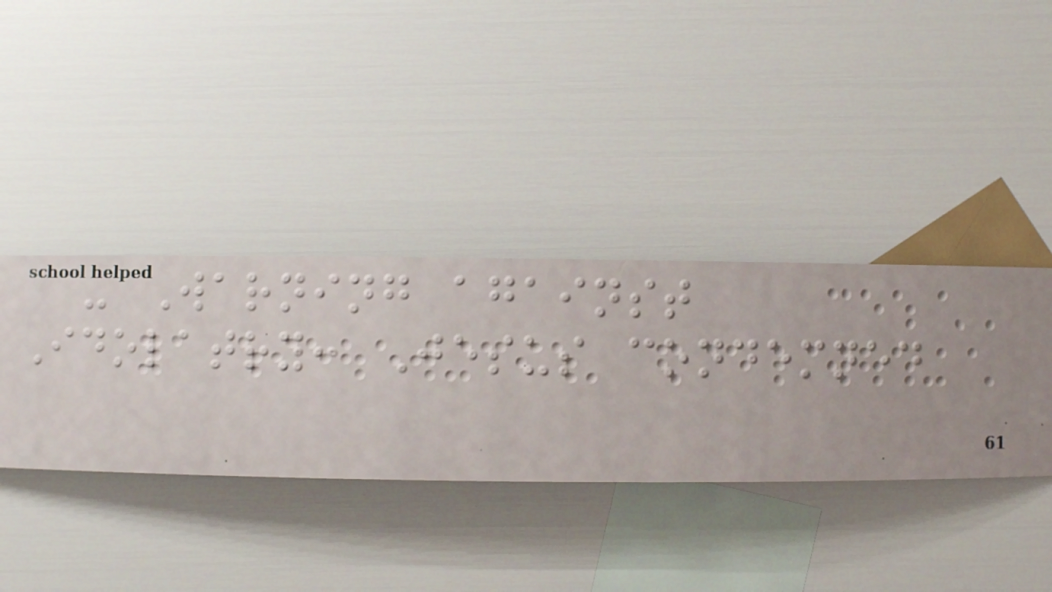- Warning against
Idolatry: Jesus condemned
